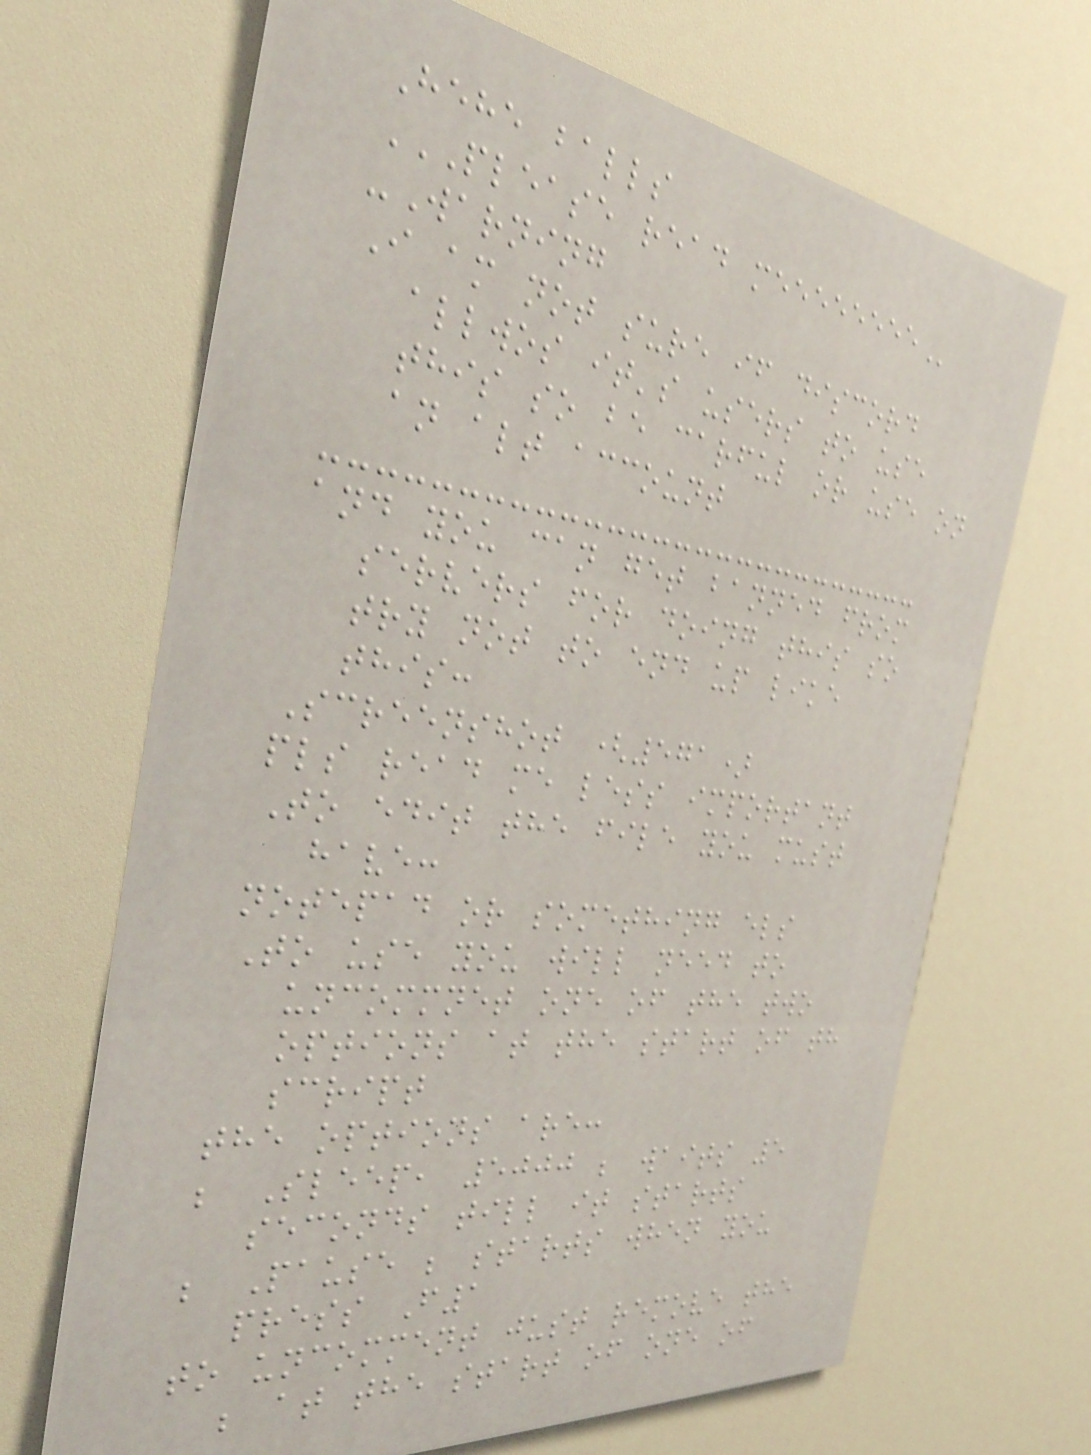Hehe balls
PLEASE READ MEEEEEEEE
-Warning
I am not sure if discord
allwos it's users to use
this so be carful or use on
an alt account
and you can get banned from
servers for doing this so
try not to end up like
this:
Screenshot (571)
pls read me less important
To edit the file you must
have:
notepad or something els
To use you will need to
uncommnet one of the two
options at the start of th
script
the options are:
; Sleep, 5000 ; waits 5
seconds till it starts
; Pause ; starts when you
press F1
to uncomment just remove the
; at the start of one of
